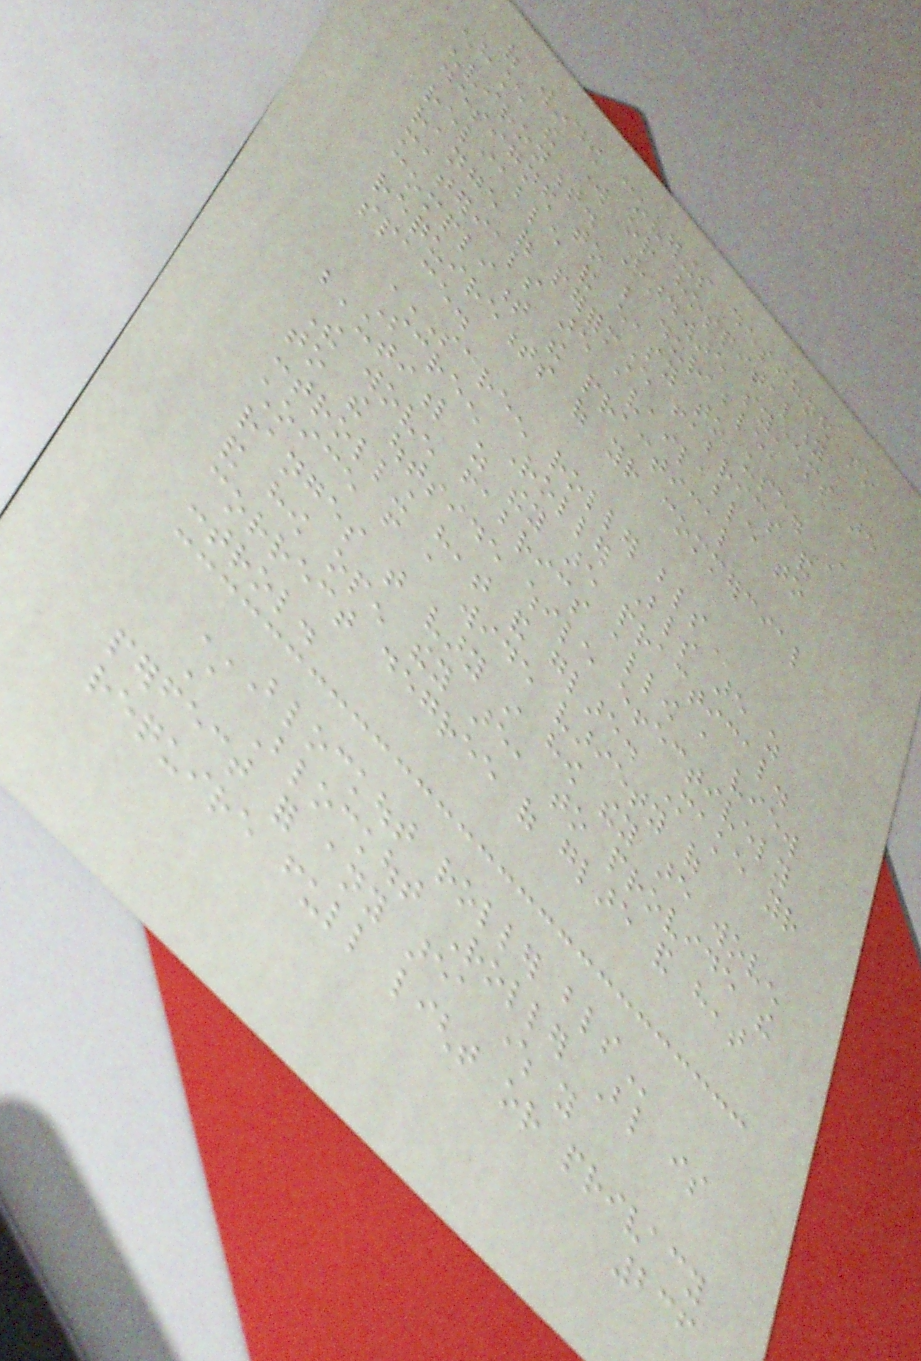of window coverings designed to
enhance the work or hospitality
environment. Hardware systems are
designed to be durable,
reliable and easy to use. A
range of performance fabrics and
materials are available to
compliment the practical
requirements of your commercial
space.
SCREEN ROLLER BLINDS
Screen Roller Blinds are as
beautiful as they are practical.
The woven fabrics allow a view
to the outside while effectively
controlling heat and glare. Make your
choice from a wide variety of
ranges that vary in how they are woven
and how open they are, to provide the
correct degree of glare and heat
control.
BLOCKOUT ROLLER BLINDS
A Blockout Roller Blind is
perfect for any area where you
require full light or privacy
236
